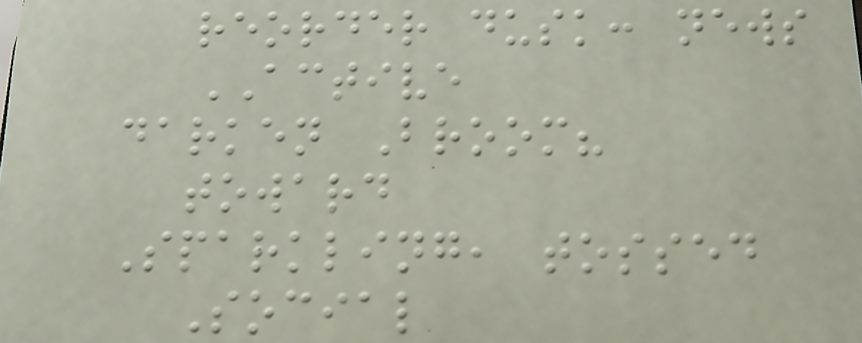reorder dusk: news
ACTIVE
darken Broom?
toward
Sparkling, tossed
Social
